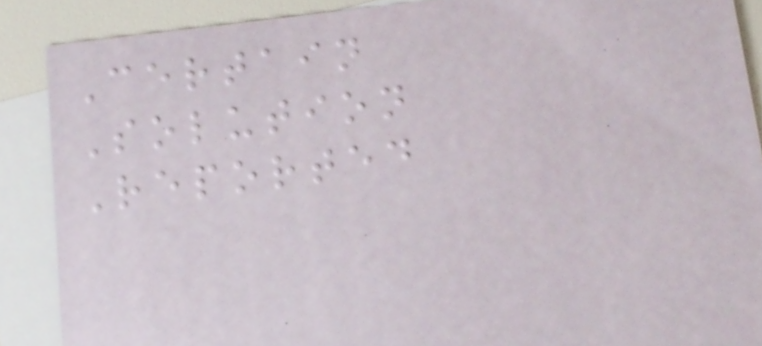Certain
Solution
Reported
